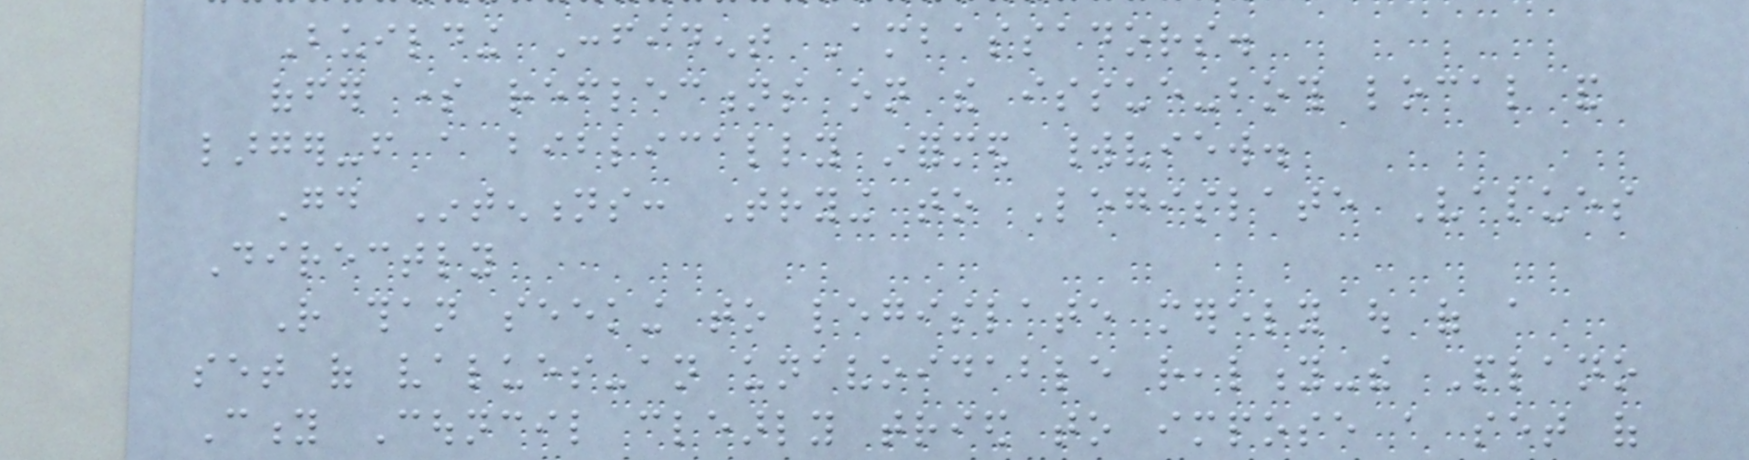Building Confident Ambassadors.
offer some reflections on the issue-both local and
larger-from a biblically informed worldview.
Good Intentions: Trying to Legislate Values
Directly
Rather than seeking to legislate merely out of a
set of values-an unavoidable reality-the Plano
City Council clearly tried to impose a set of
